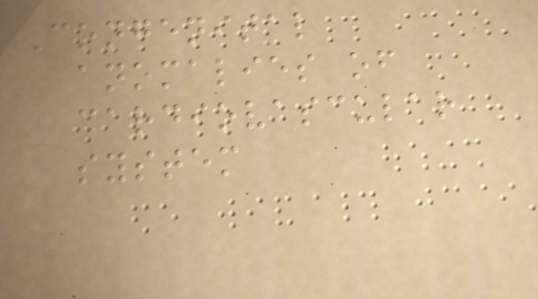Congenital
anomalies of
cardiovascular
system
